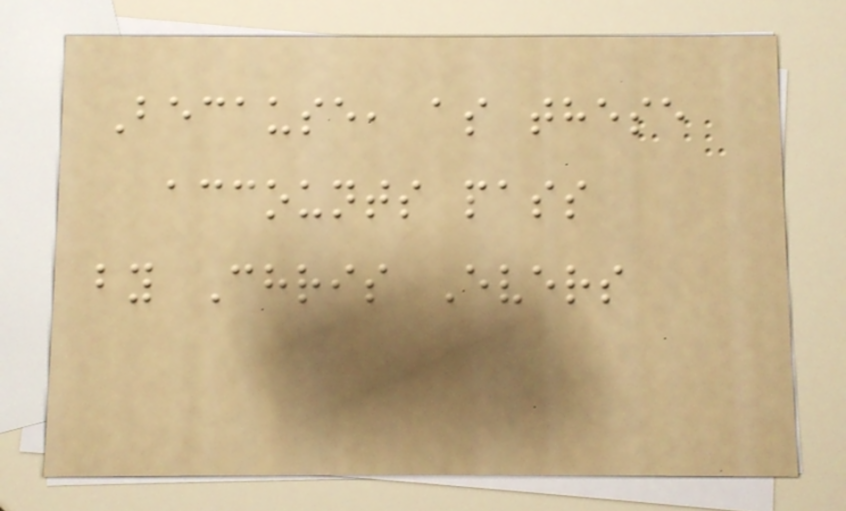Because, as these
accounts pass
by Chris Evers
